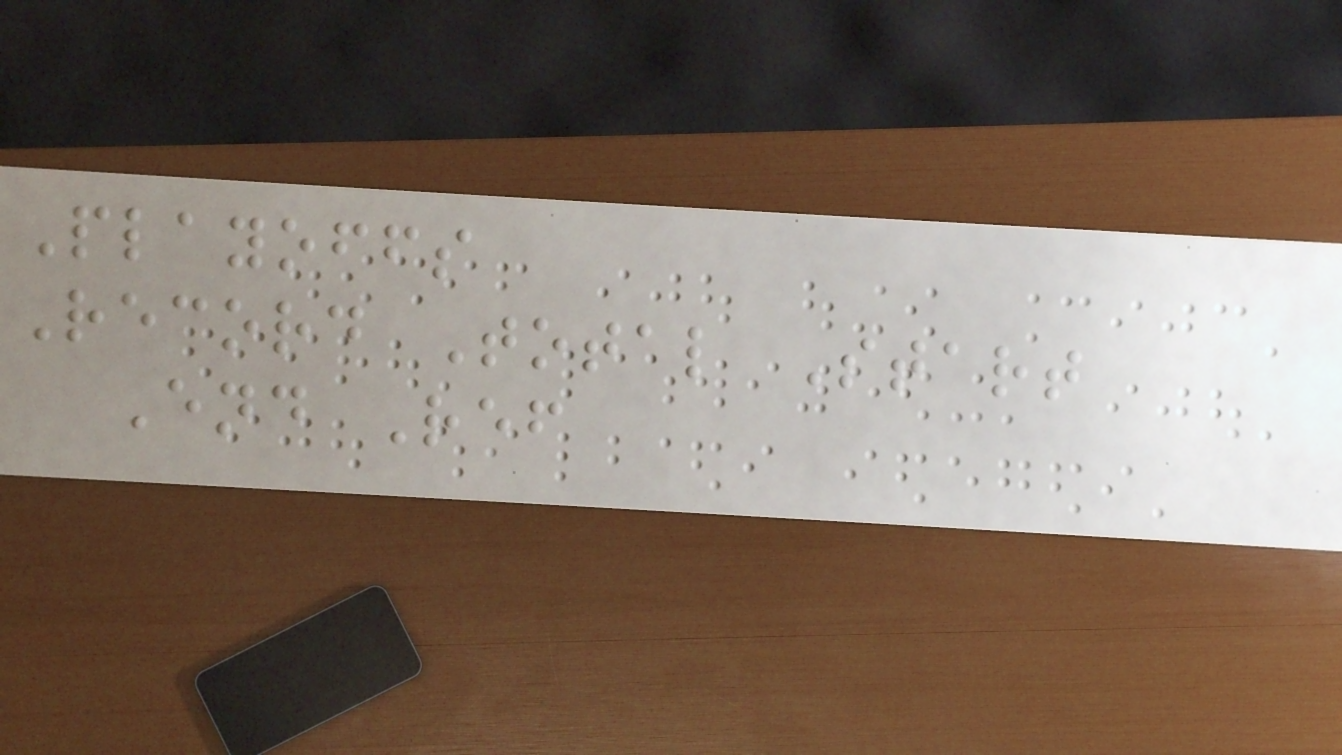Playoffs
Record Total Start
End Ref
